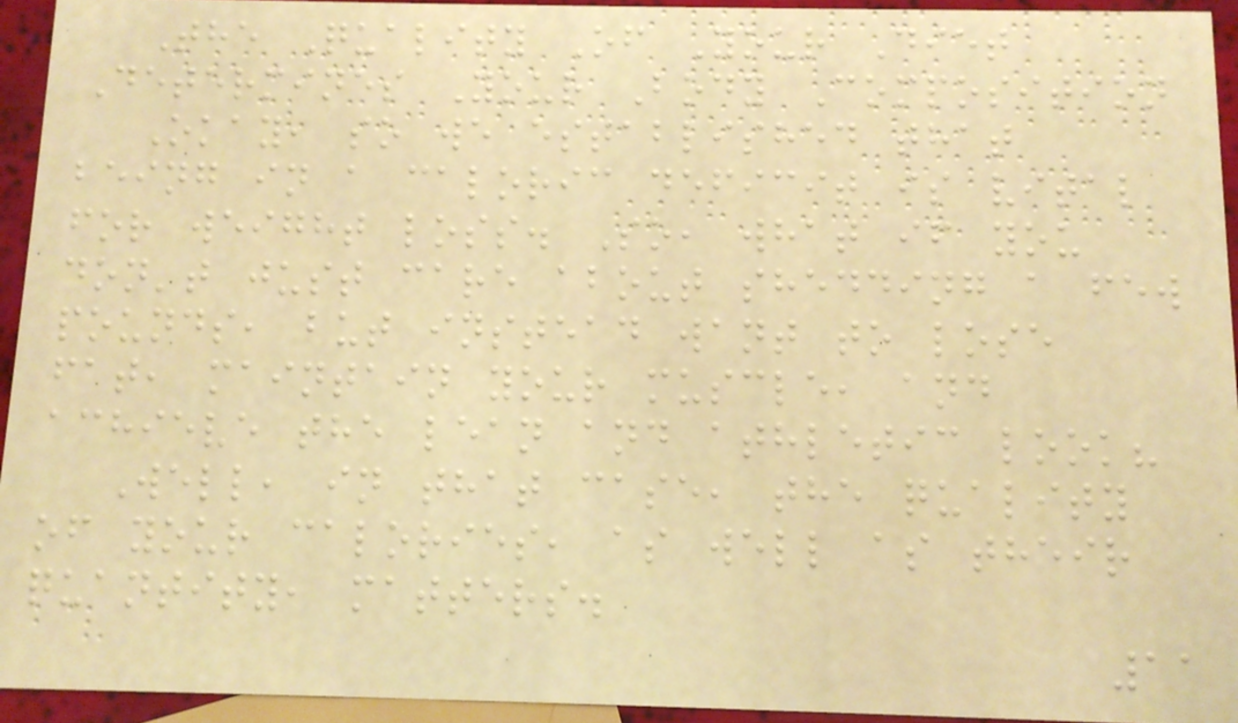The Quality Of Your Diet
Determines Your Body Composition
Okay, so we established that
being in a caloric deficit is vital
for weight loss. So, what if you
don't just care about shedding a few
pounds, but instead want to lose
fat, maintain your muscle, and
achieve the lean and athletic look?
Well, in that case, the quality
of your calories, as well as their
quantity, matters.
11
